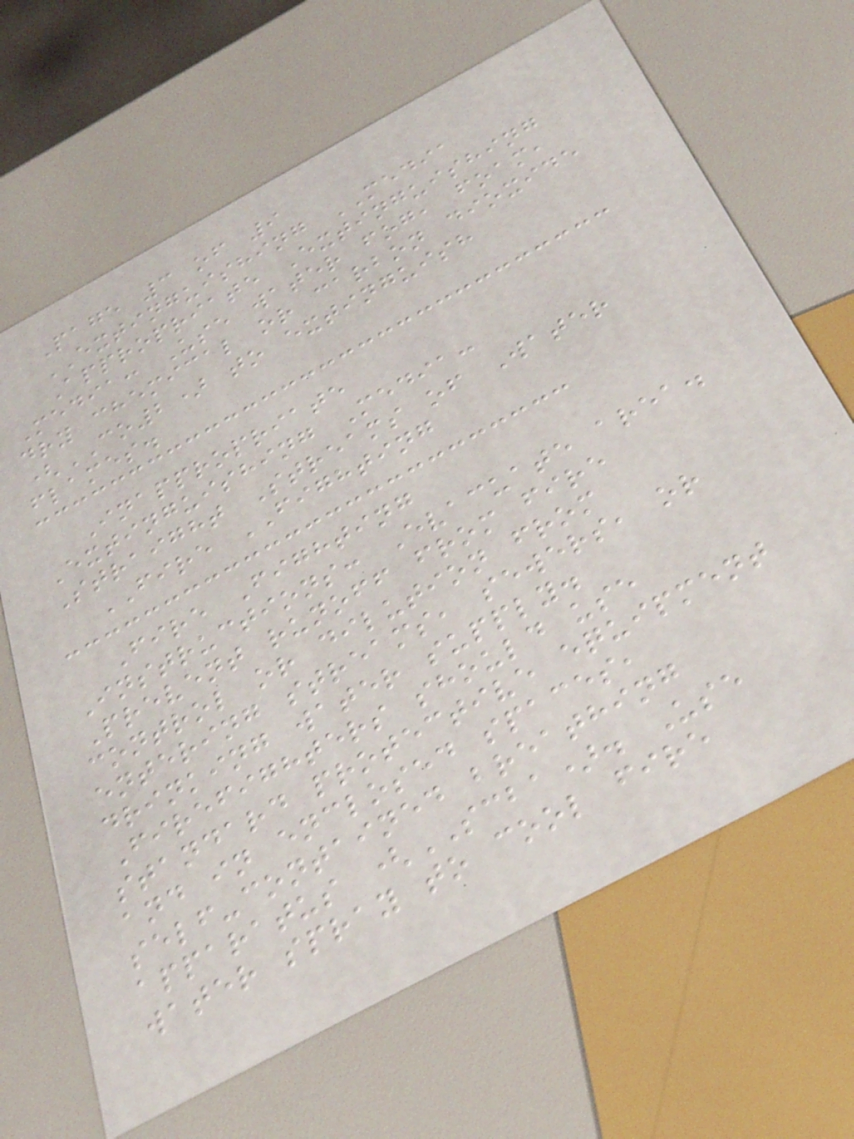Page 3 of 9
EXTINGUISHING MEDIA
Appropriate Extinguishing
Media: Use water fog, foam,
dry chemical or carbon dioxide
(CO2) to extinguish
flames.
Inappropriate
Extinguishing Media:
Straight Streams of Water
FIRE FIGHTING
Fire Fighting
Instructions: Evacuate area.
Prevent runoff from fire
control or dilution from
entering streams, sewers, or
drinking water supply.
Firefighters should use
standard protective equipment
and in enclosed spaces,
self-contained breathing
apparatus (SCBA). Use
water spray to cool fire
